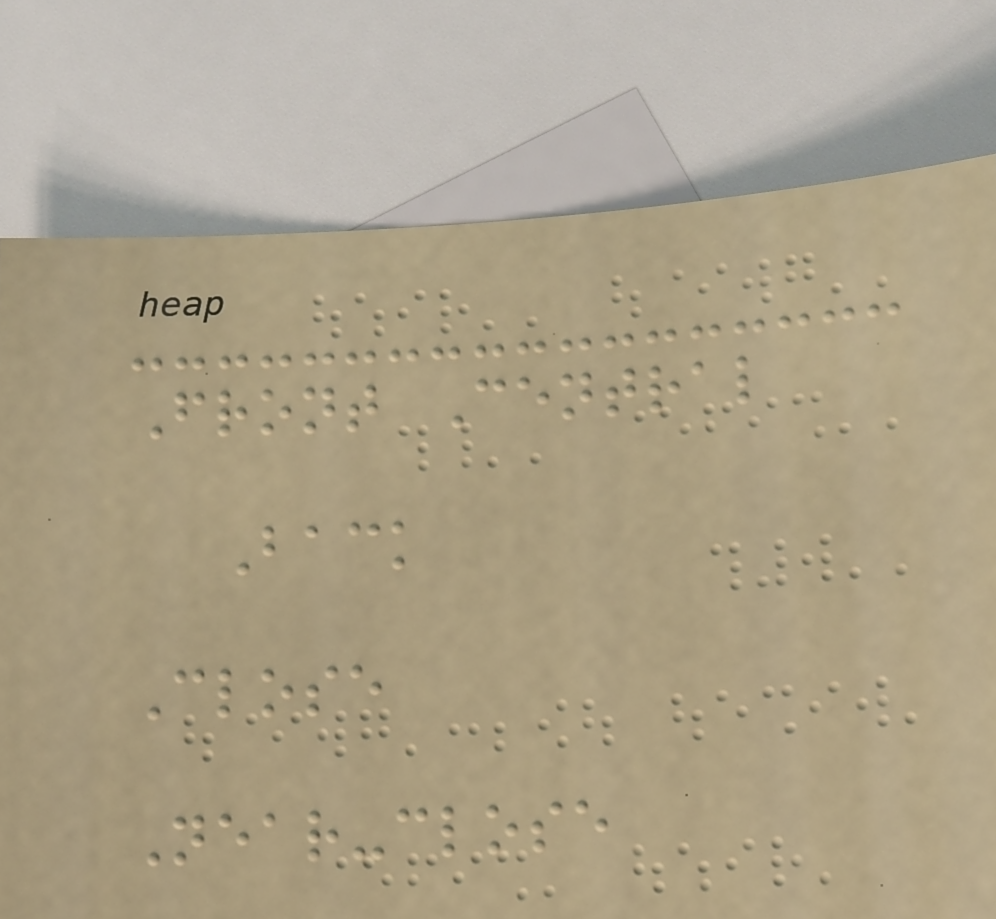Front Central
Back
Close
Near-close
